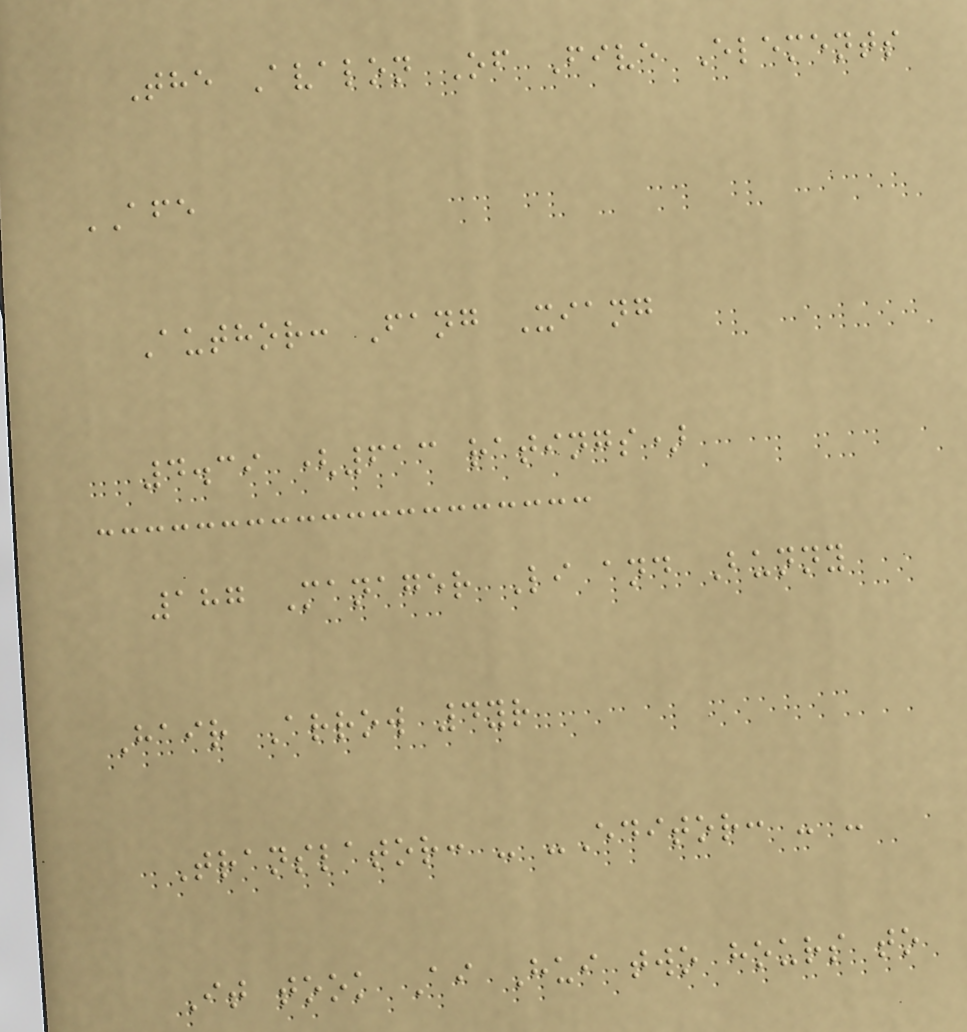The Avalon Of Five Elements
AFE
Author: Fang Xiang
4.39 (613 ratings)
187 Manager Li and Bunny
Hair Arrow 4yr
Translator: - -Editor: - -
It took Ai Hui two hours to
